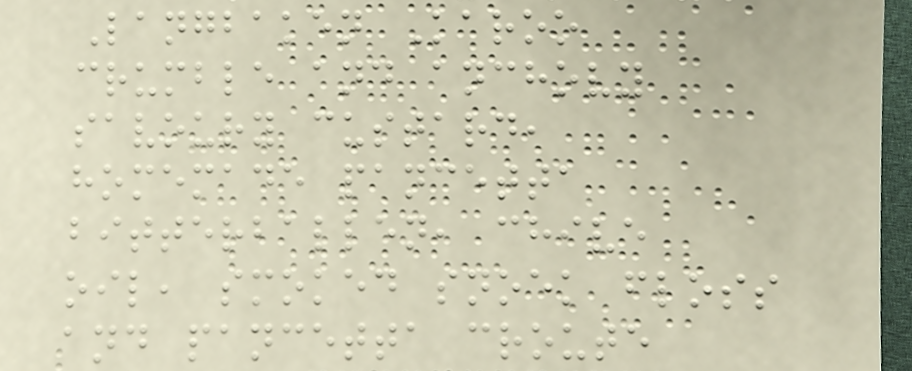Langbaken Karoo
crumble and anchovy
savoury custard,
homemade pancetta
bitterballen, chive
oil, smoked snoek floss
and pancetta croute
